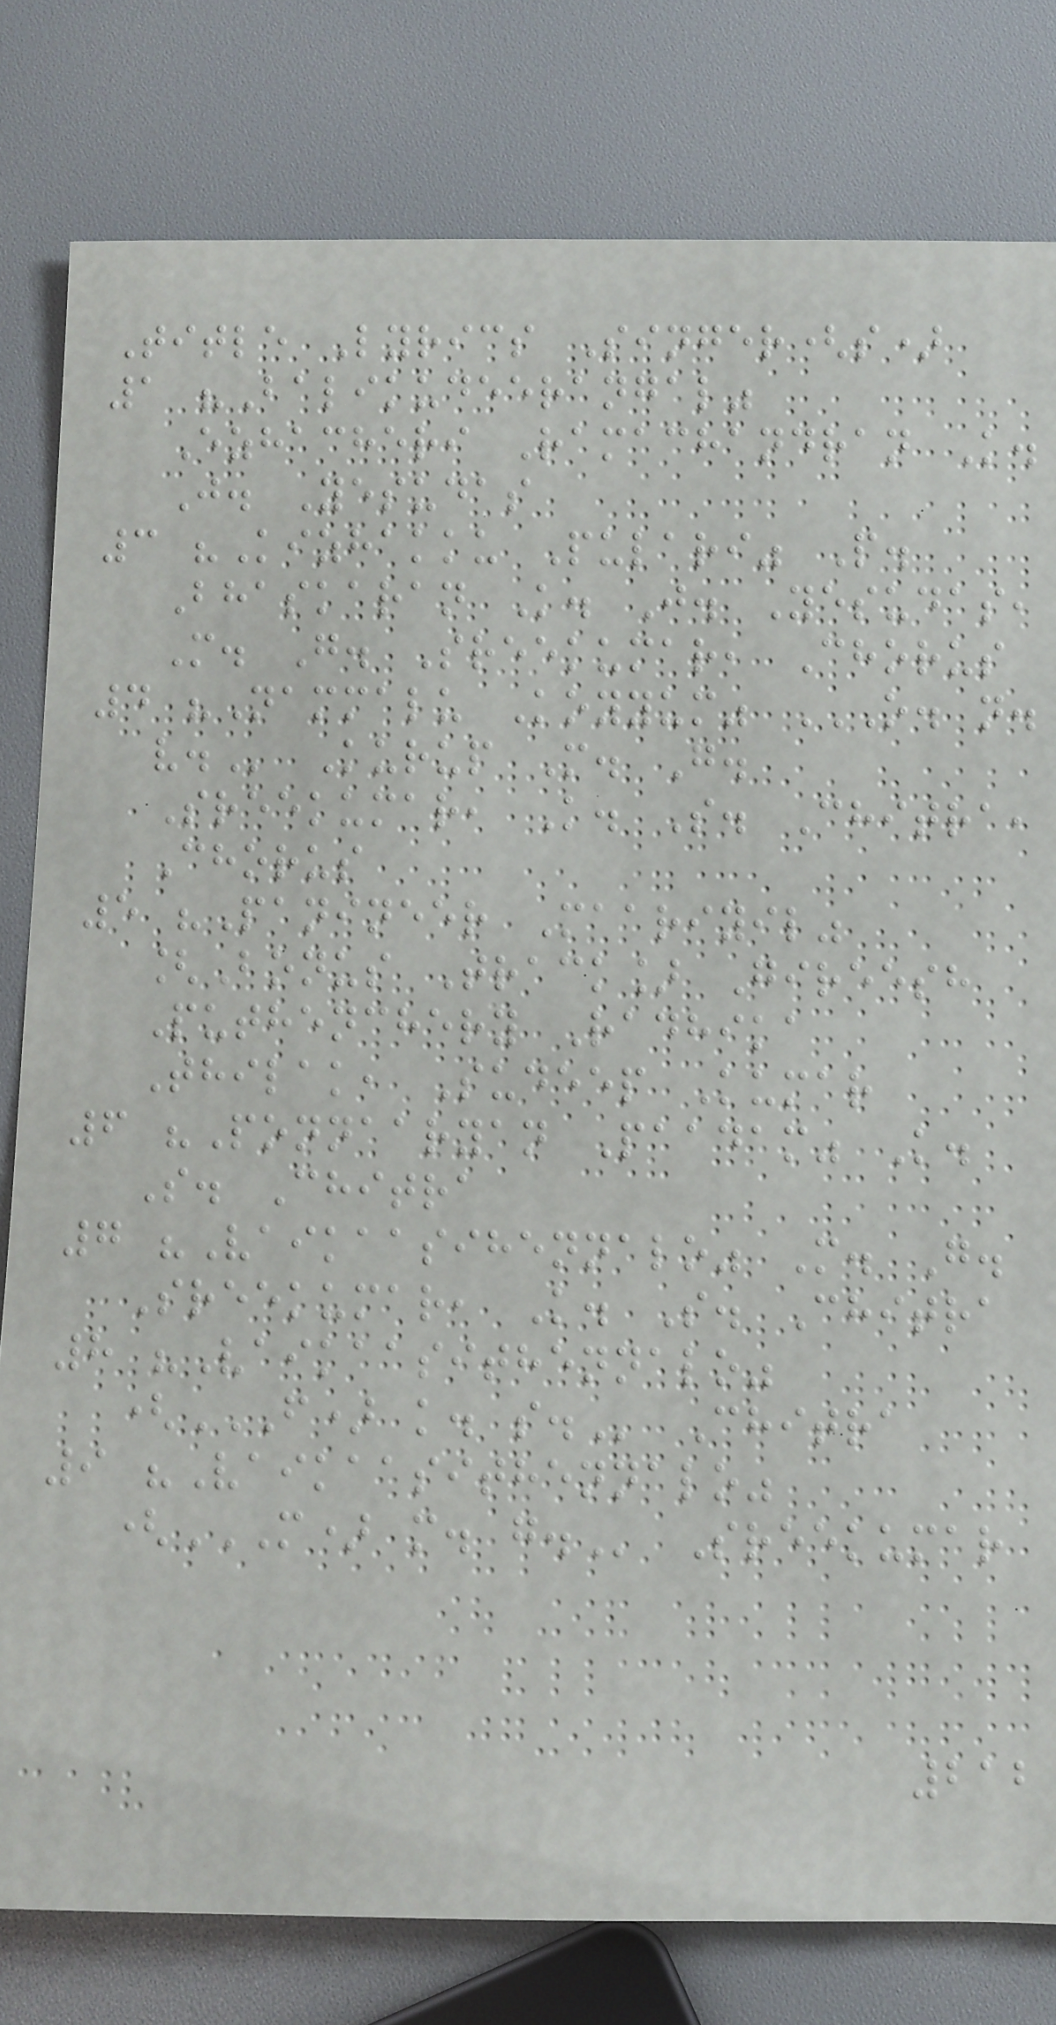Title Lyrics Singer(s)
1 "Balikudeerangal"
Ezhacheri Ramachandran K.
J. Yesudas
3 "Kizhakku Pulari" P.
Bhaskaran K. J. Yesudas,
M. G. Sreekumar, Chorus
4 "Nammalu Koyyum" O. N.
V. Kurup M. G.
Sreekumar, K. S. Chitra,
Chorus
5 "Panineer Maariyil"
[Bonus Track] Gireesh
Puthenchery Radhika
Thilak, Sudeep Kumar
6 "Ponnaaryan Paadam" K.
S. Chitra
7 "Vaikaasihennalo" M. G.
Sreekumar, K. S. Chitra
8 "Vaikaasithennalo"
(F) K. S. Chitra
9 "Vaikaasithennalo"
(M) M. G. Sreekumar
212
